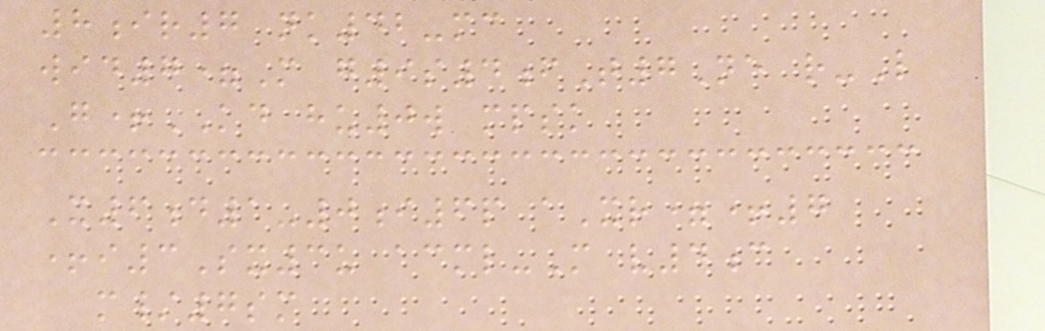8ir7 nk42-mc
wid7=M g9s4fT7Ne r-L
G+KD hu0w mpsk
X6d1-0i6p aXr=+7
+i3Sx3u acml-M v4c
m/7sm
